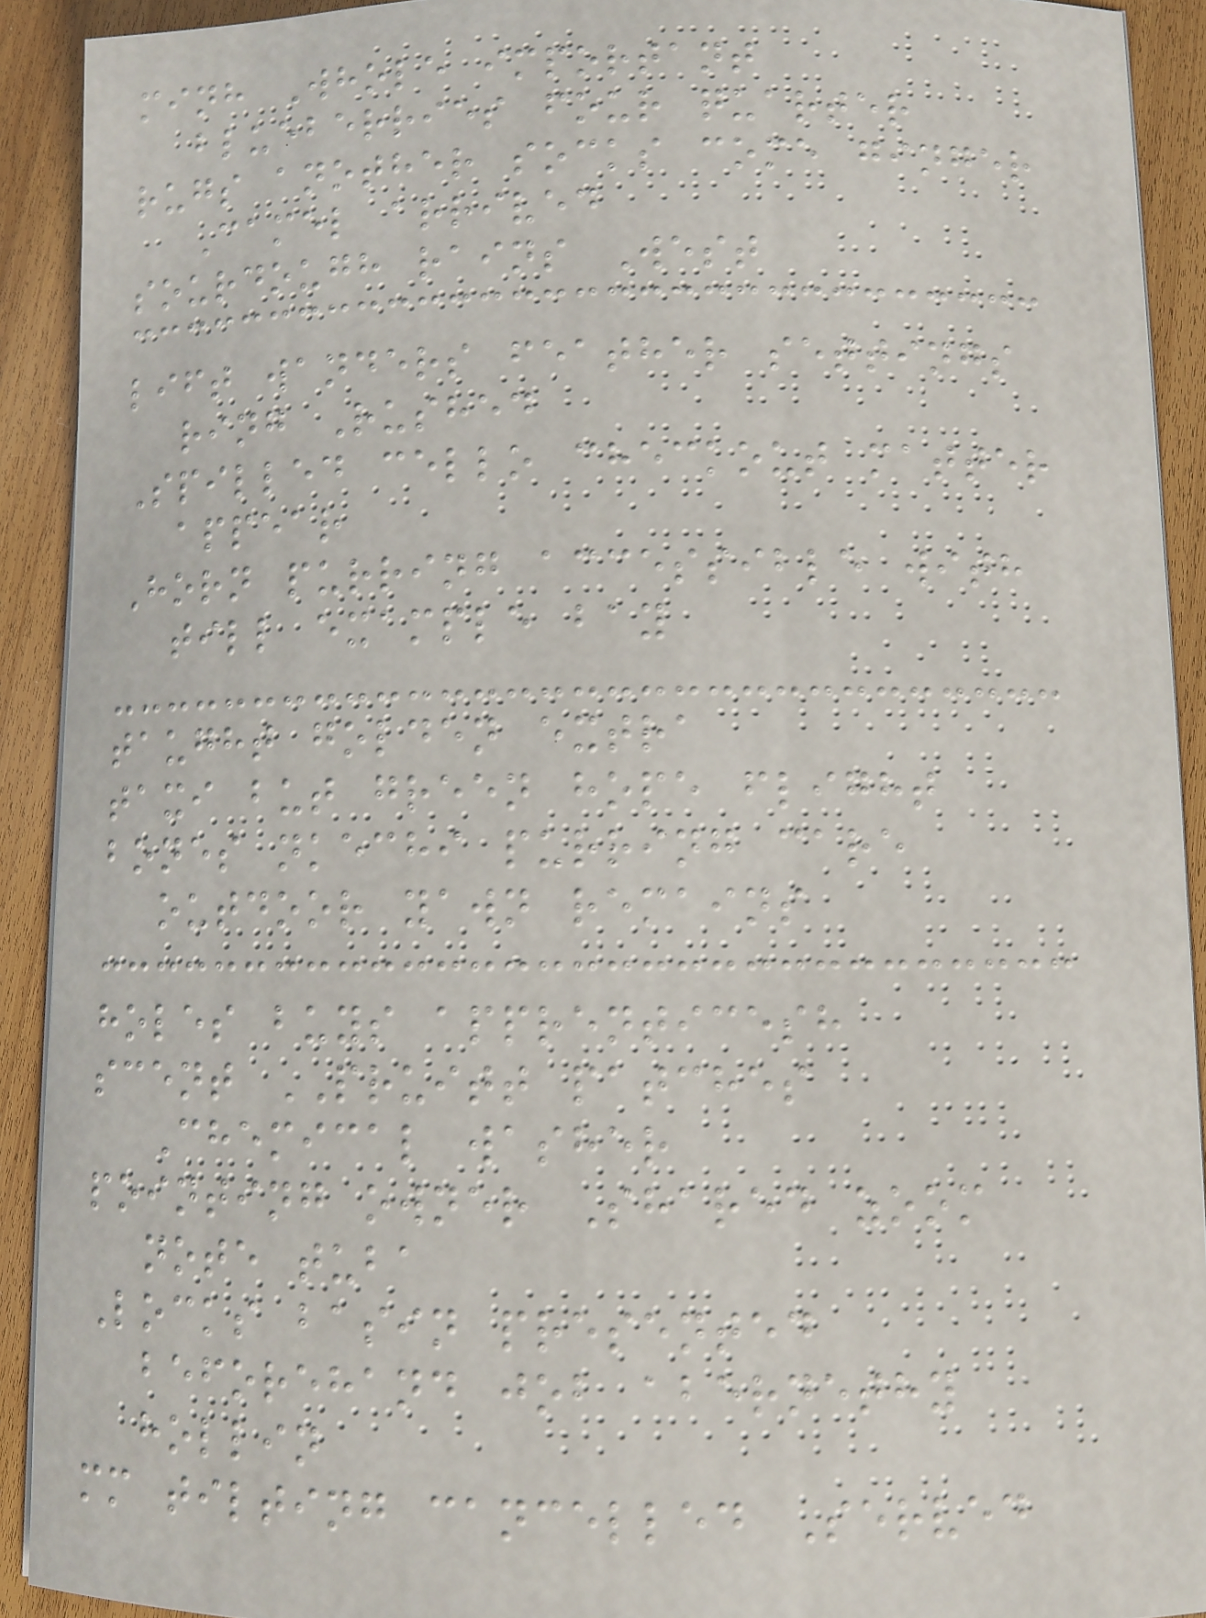minh Whole important
blueberries four quarter
rugs another socks come ginger
Camel arrived
sourdough rains West
lift wanders feather settings
ring Rushed
Spilled cello checkout matter
appear
Horn purring accessible with
till example bay
taught golden extra
taxi but green hope flight
bones nkechi purring care
outdoor yawn remains
holes buys apprenticesh
scent PRUITT patches
Chemical washer
pointing owner Shared zoom
note tuba
Locks basin presented
beforehand job abernethy
hollin
mm tilting cancelled Served
